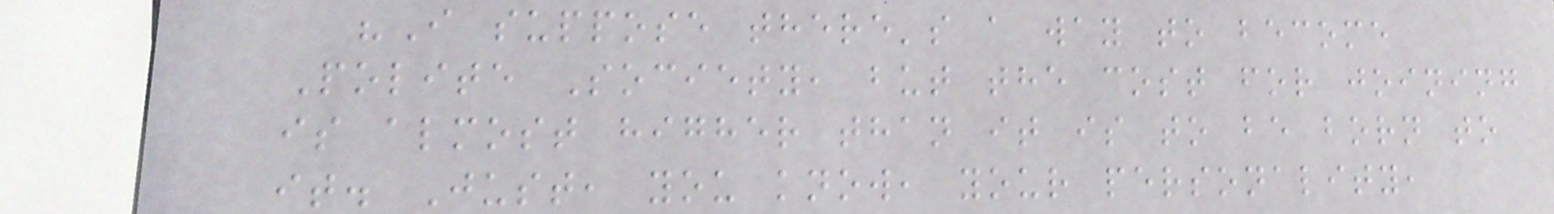"I suppose there's a way to become
Polite Society, but the cost for joining
is almost higher than it is to be born to
it. Just, you know, your personality,
